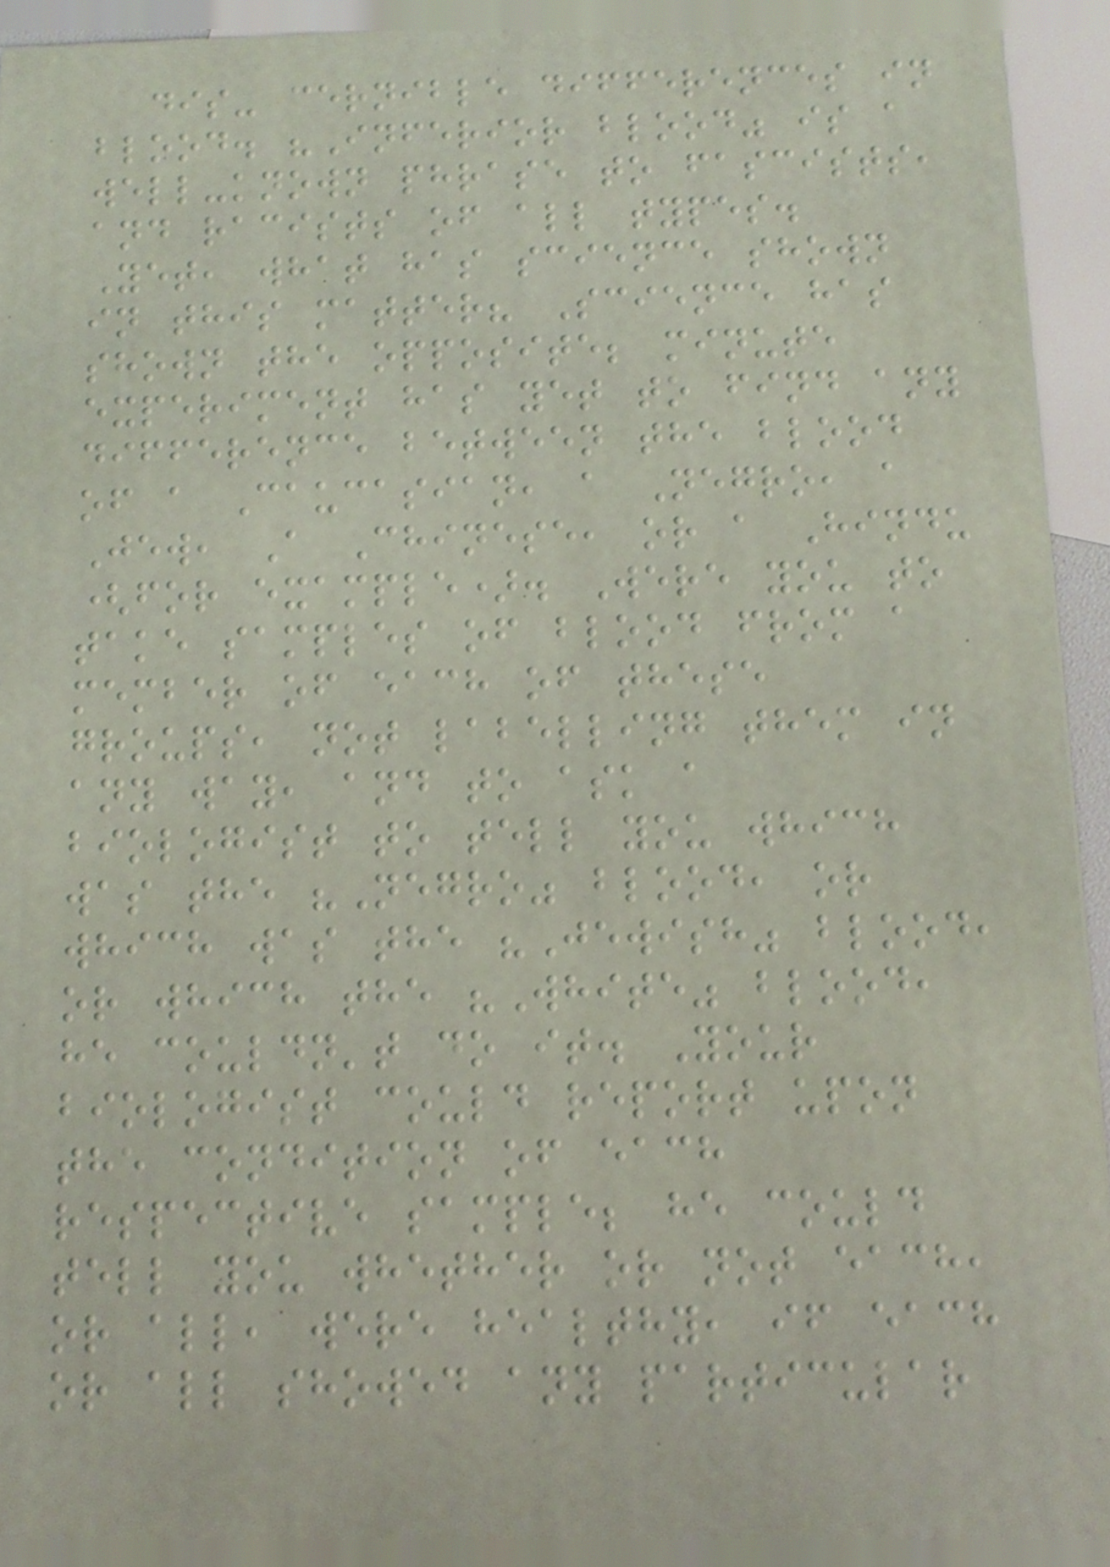dis- cernible differences in
blood. "Inferior blood" is a
well-known phrase to fascists,
and racists of all types.
Yet, what has science shown
in this matter? Science has
shown the opposite; minute
experiment has yet to find any
difference between the blood
of a Caucasian, a Negro, a
Jew, A Chinese, or a Hindu
(for example). Were you to
take samples of blood from a
member of each of these
groups, not labelling them in
any way, and to ask a
biologist to tell you which
was the "Negro" blood, or
which was the "Jewish" blood,
or which the "White" blood,
he couldn't do it. Your
biologist could report upon
the condition of each
respective sample; he could
tell you whether or not each,
or all, were healthy, if each
or all showed any particular
